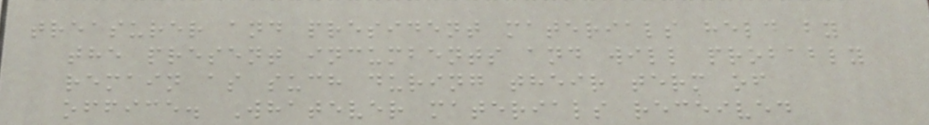treasurer and president materials held by
the present incumbents and will probably
remain as such during their term of
office. Whatever materials received
